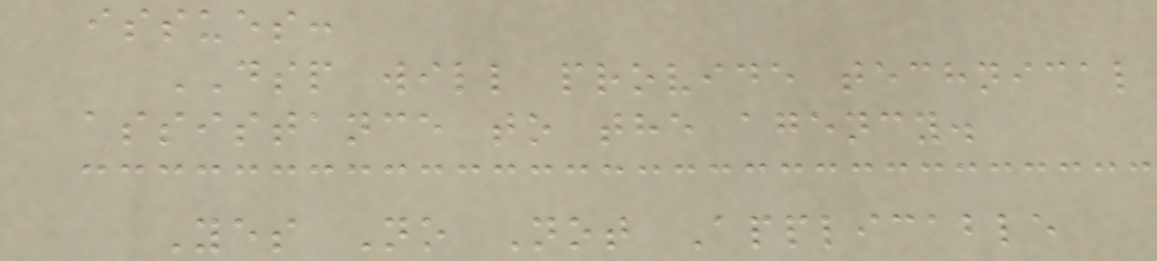issues:
DSP will provide technical
assistance to the agency.
Yes No Not Applicable
